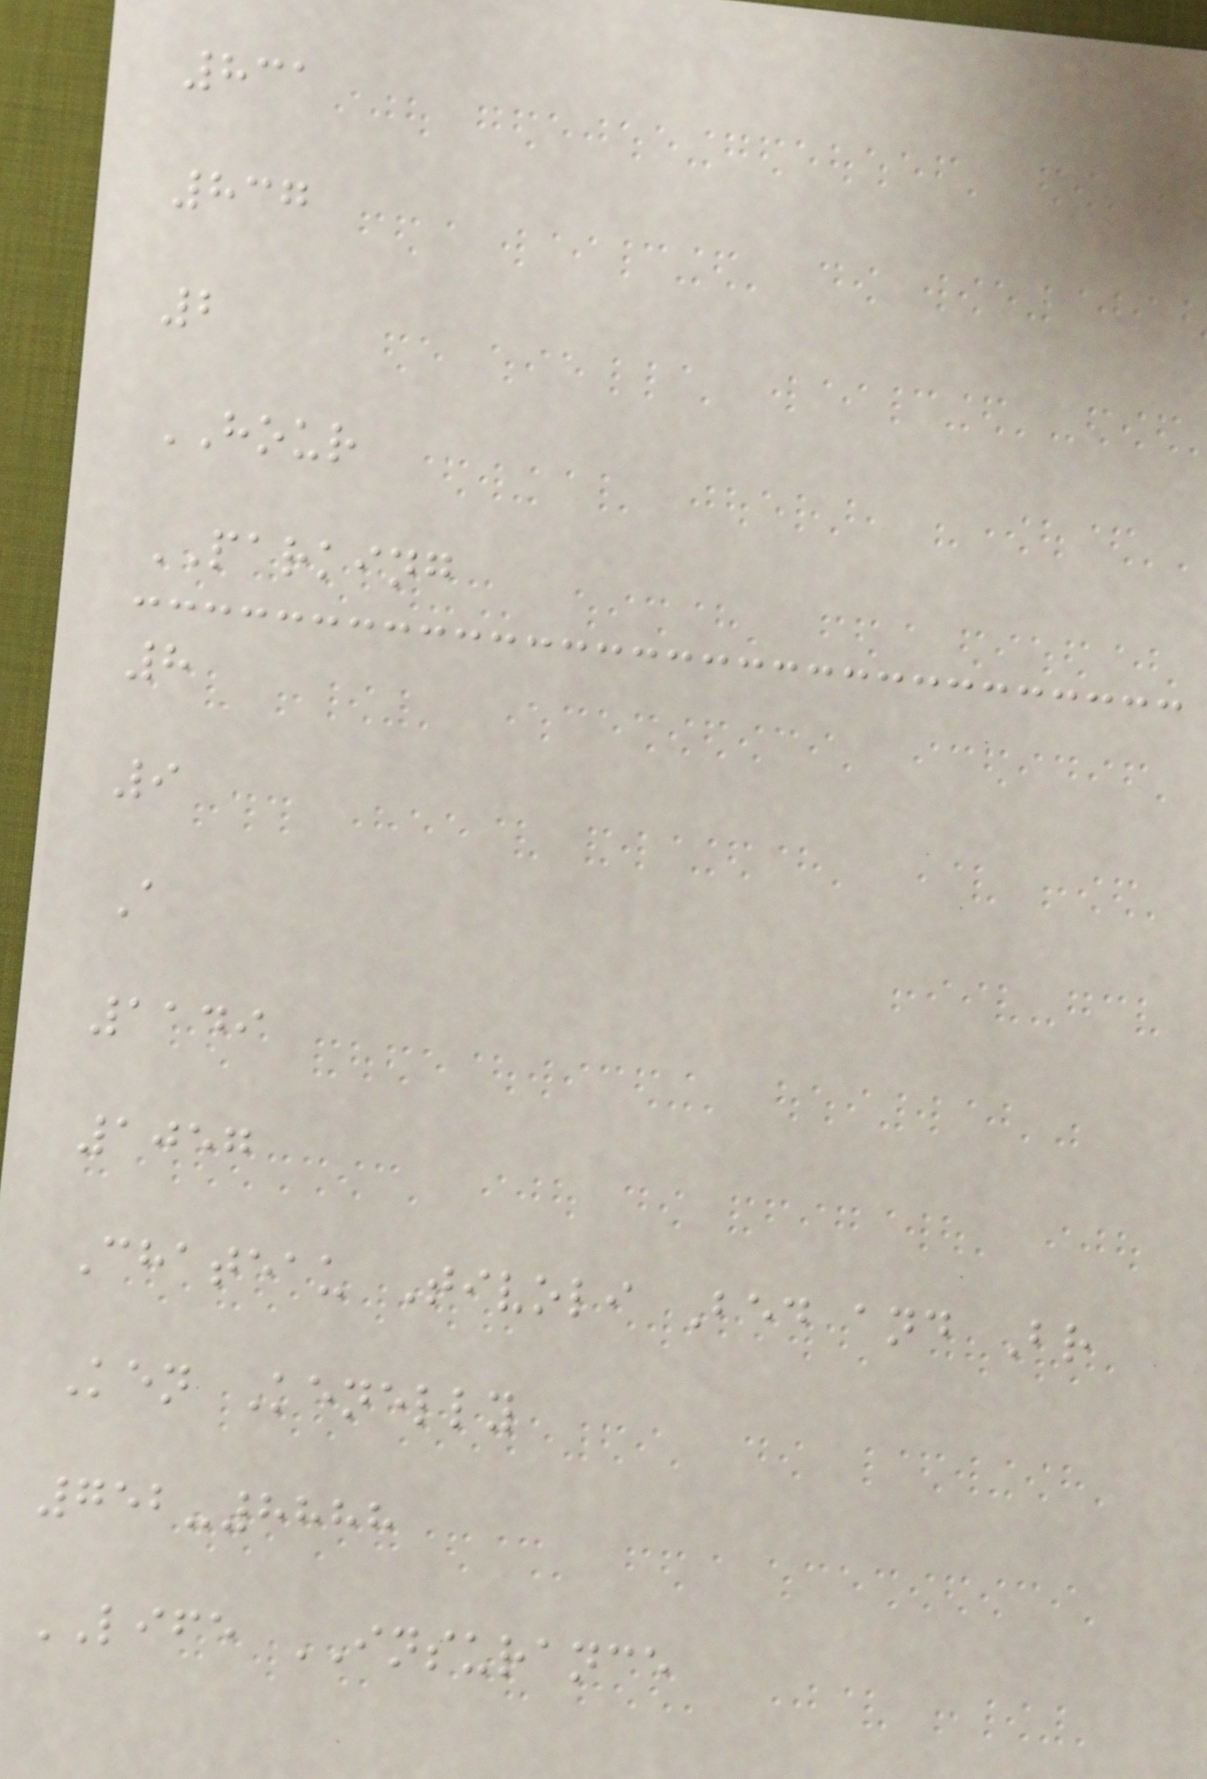831
837
2
HOUR
PARKING
8
9
A
1149
1057
Chateau Tivoli Bed and Br
Ken Kenelly
752-8888
LIFE INSURANCE
